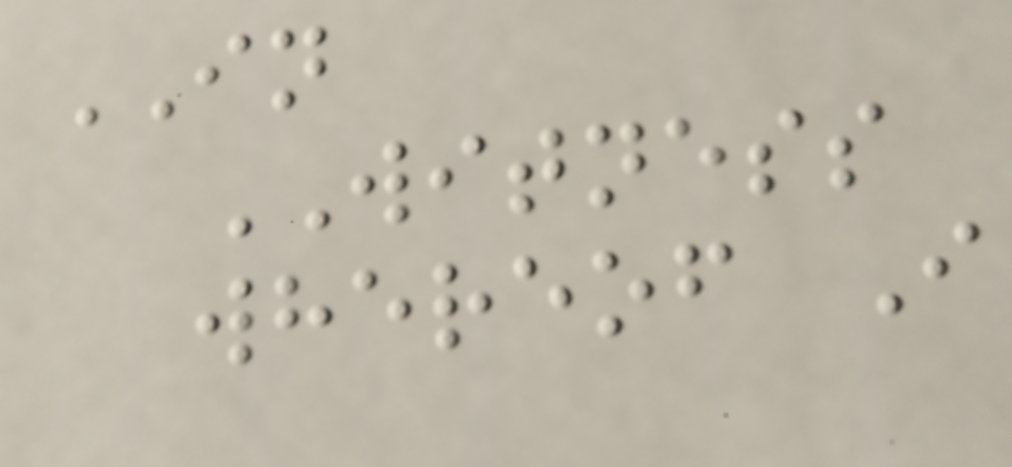IN
WITNESS
whereof I
